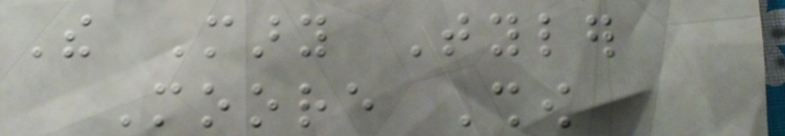The Mary Tyler
Moore Show
